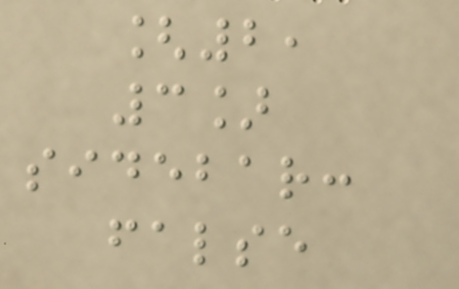[2,
3]
sidebar:
false
